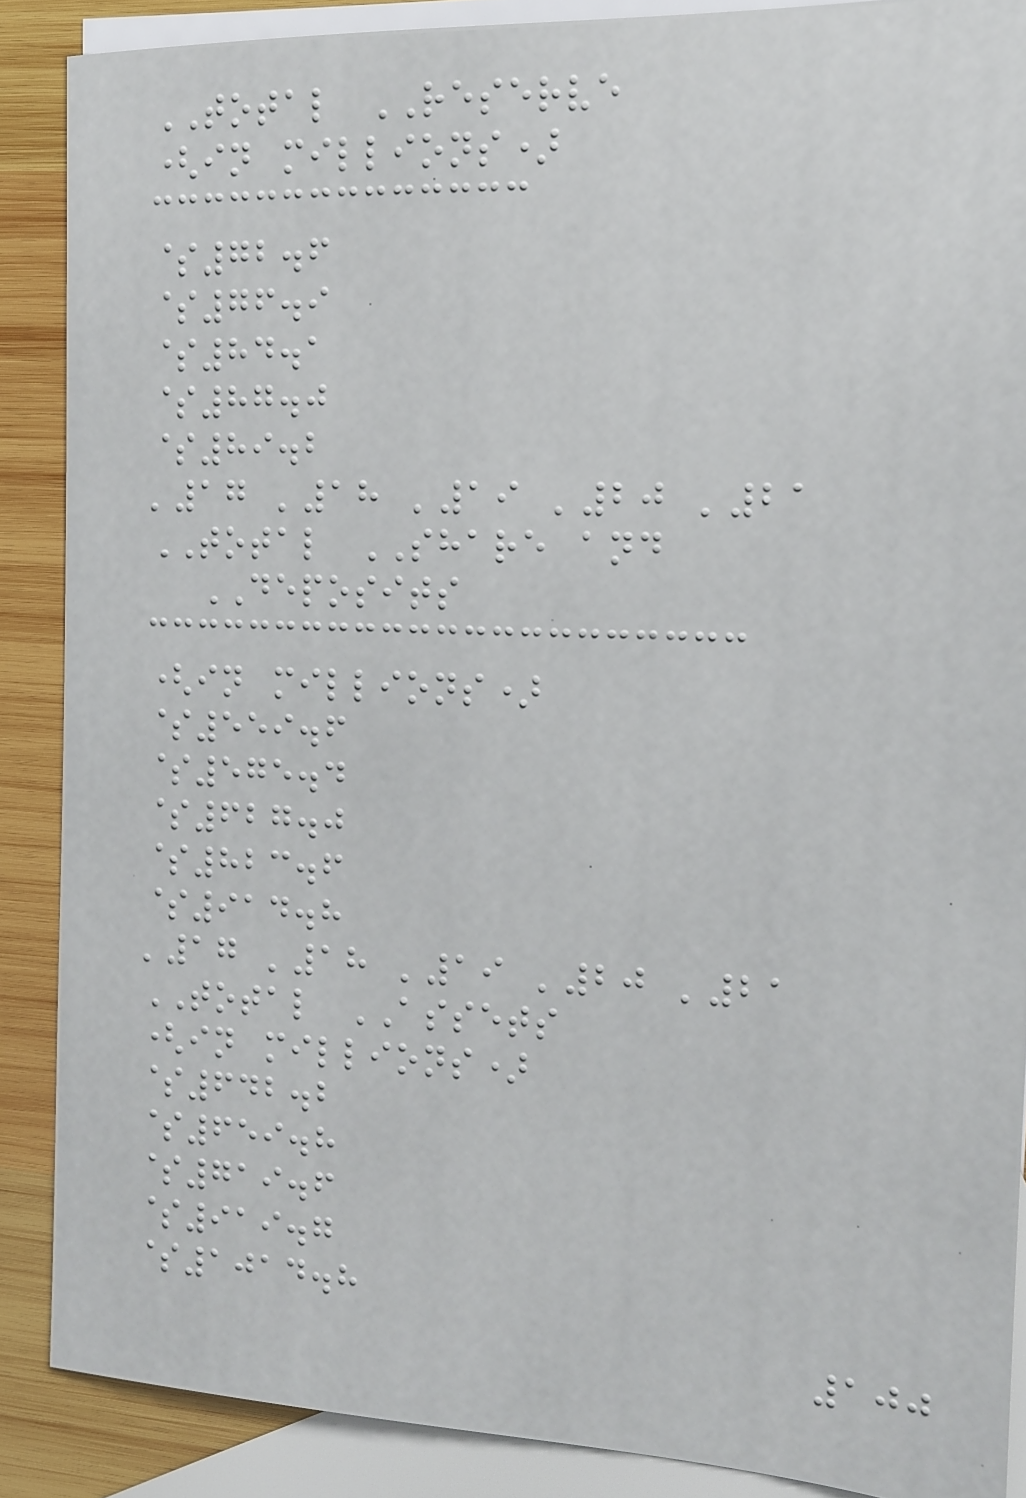TOTAL RESERVE
(in millions)
$72.6
$76.9
$84.1
$87.0
$89.2
'17 '18 '19 '20 '21
TOTAL SHARE and
DEPOSITS
(in millions)
$559.6
$575.4
$627.0
$823.6
$914.8
'17 '18 '19 '20 '21
TOTAL ASSETS
(in millions)
$642.2
$659.8
$719.6
$919.7
$1014.8
100
